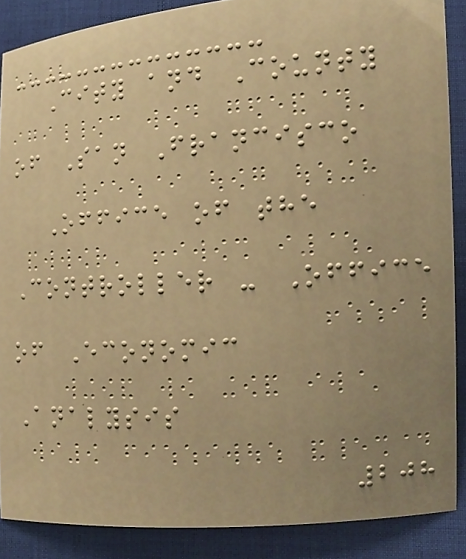City and County
of San Francisco
Office of the
Controller - Office
of Economic
Analysis
208
